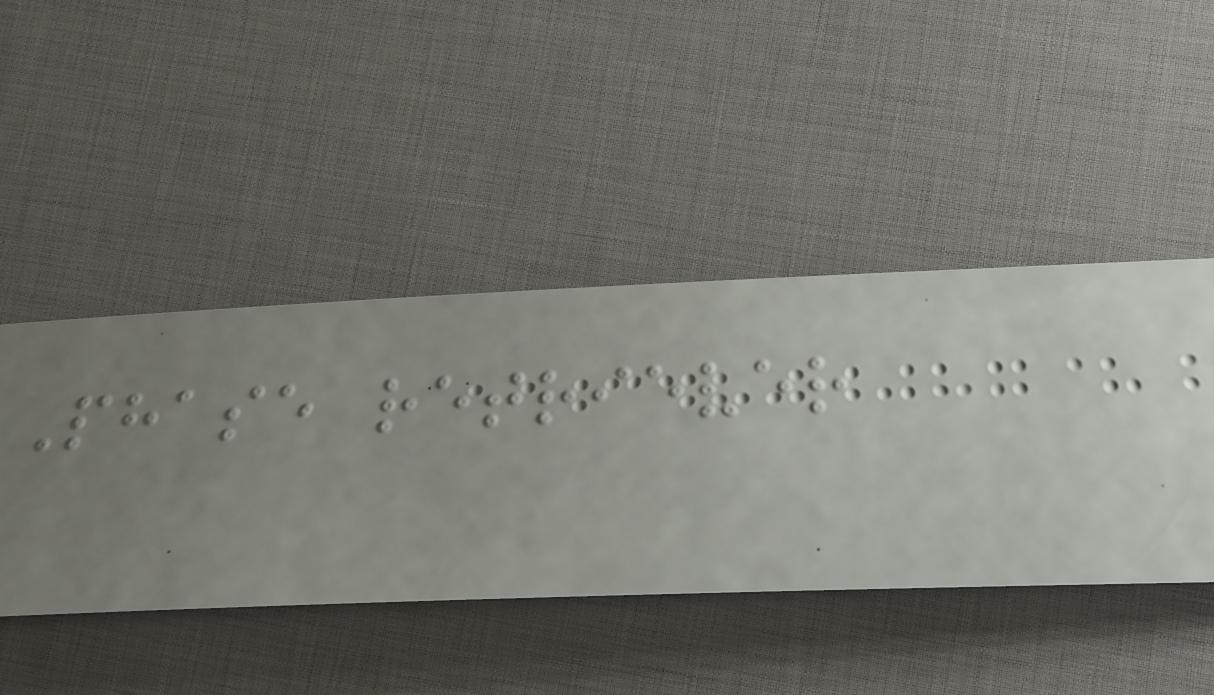Phase retriever
